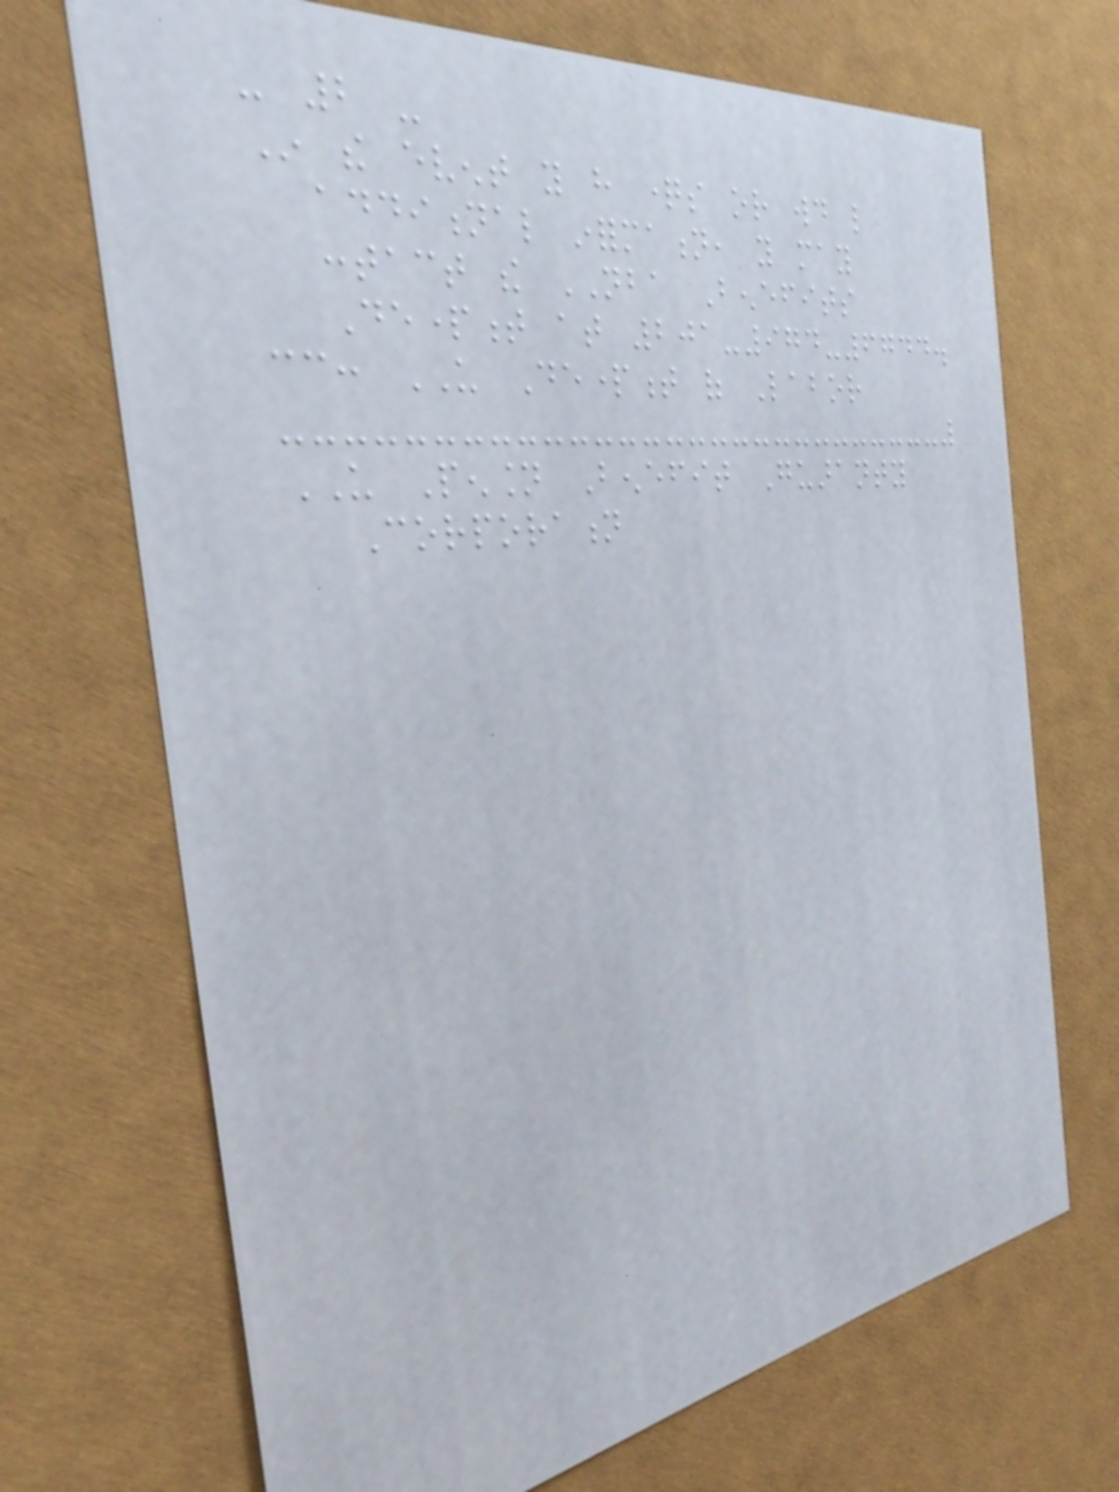- 2 -
In the event you have questions or would like
additional information, you may
contact the NBA Benefits
Department at 201-974-6744.
cc: US Department of Labor
US Pension Benefit Guaranty
Corporation
